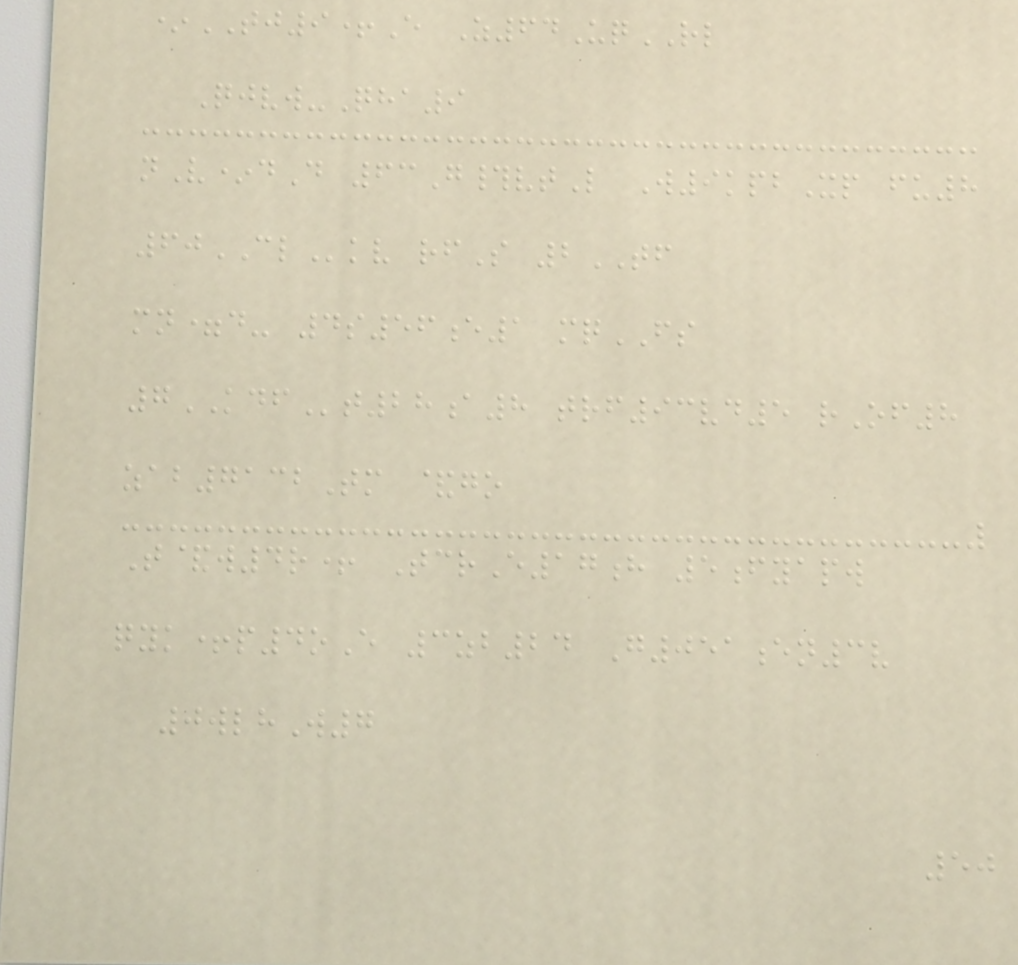*TJ9+E Z64UqRL
Qjvw-Qha9
nV*dD 63G#vtL W9kpbXp fu8
60CLkv rfS 2TF
mn=d- 4s56e1 mqFS
7KDFt28a8 trf93vd5 rOf8
zab7132Tm &go
T&w4r+ TcrE17h 5fyapw
qyk+p4oE 3zb24 G051en3v
0wlhW7
50
